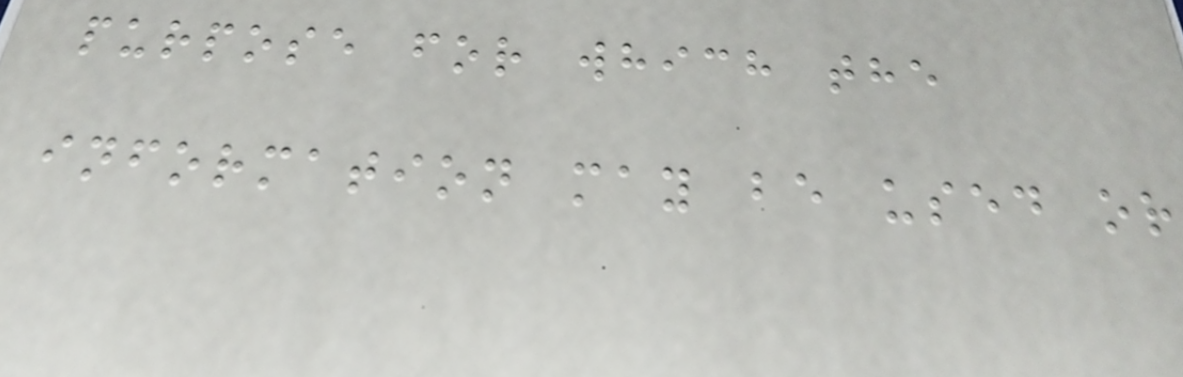purpose for which the
information may be used or
